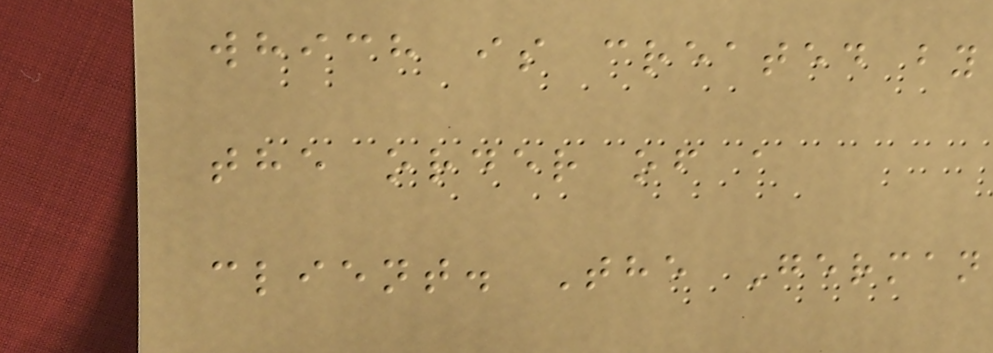which is created by
the order of a
client. The German
